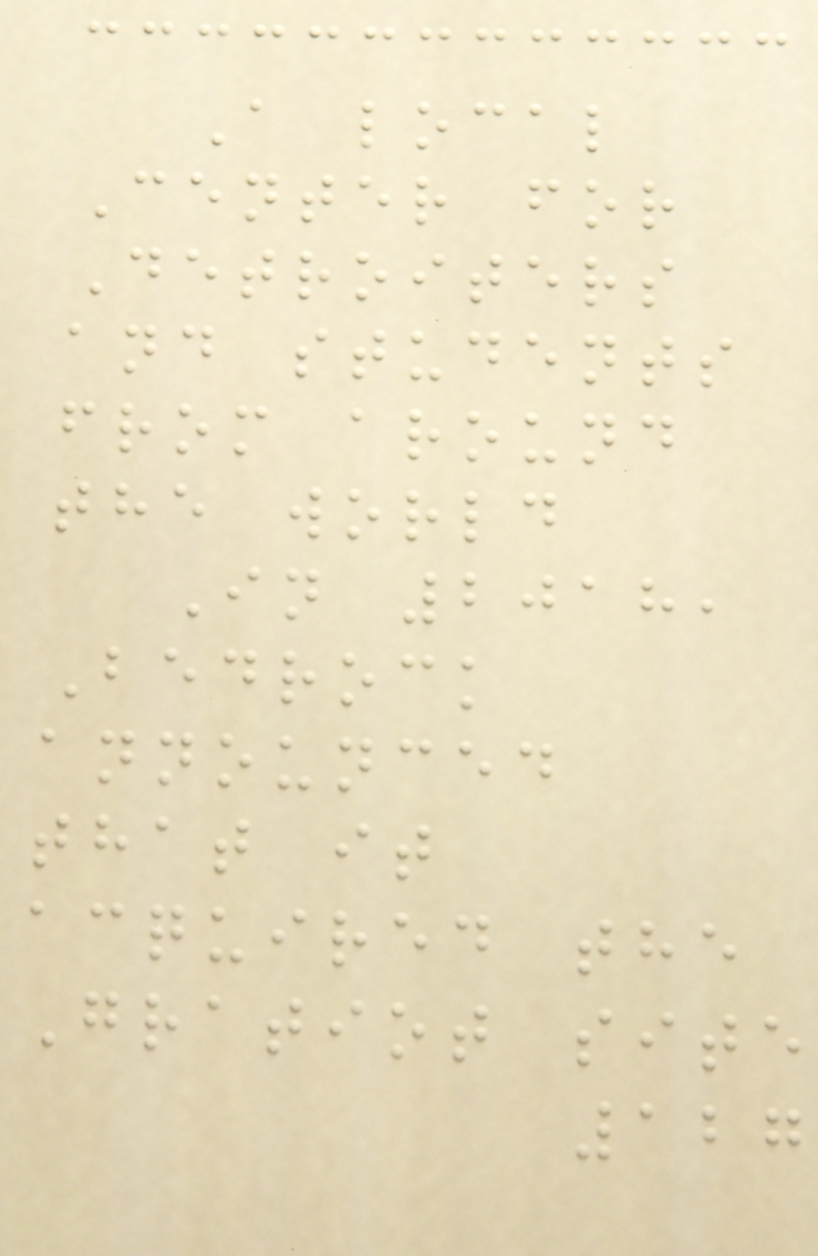A local
Center for
Detroiters
and students
from around
the world
In 2018,
Bedrock
announced
that it
acquired the
Gratiot site
127
